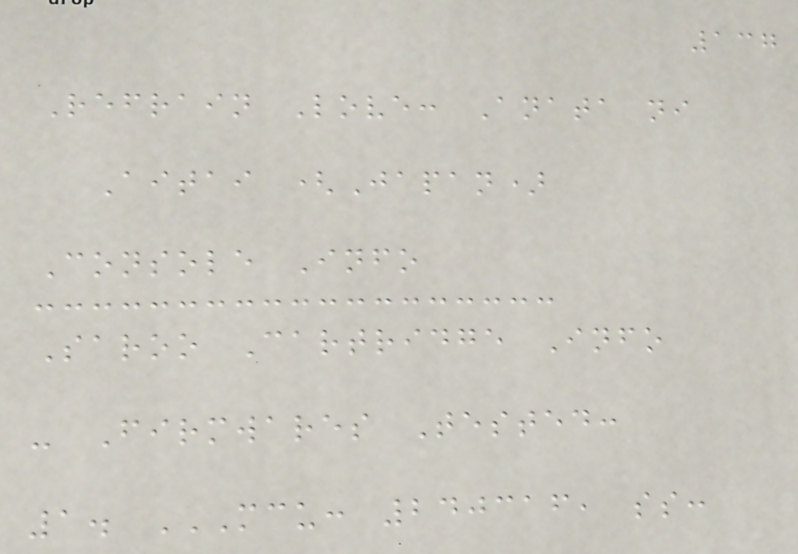137
Refrain Love: Anata ni
Aitai (Japan)
Console Info
Saroo Cartridge Info
- Firmwares Tested:
1. MCU: 240316, SS:
